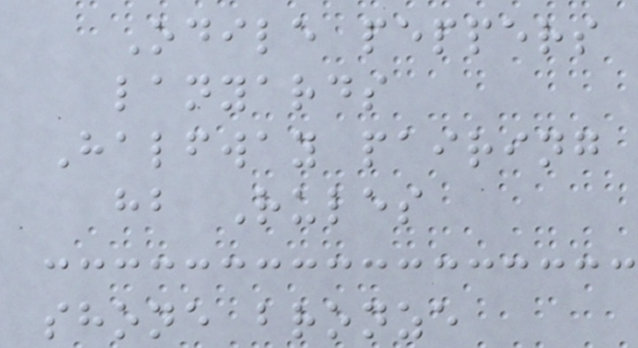Odile peppers
lanyards
Halfway pairing
hb Rules
shone bronze
